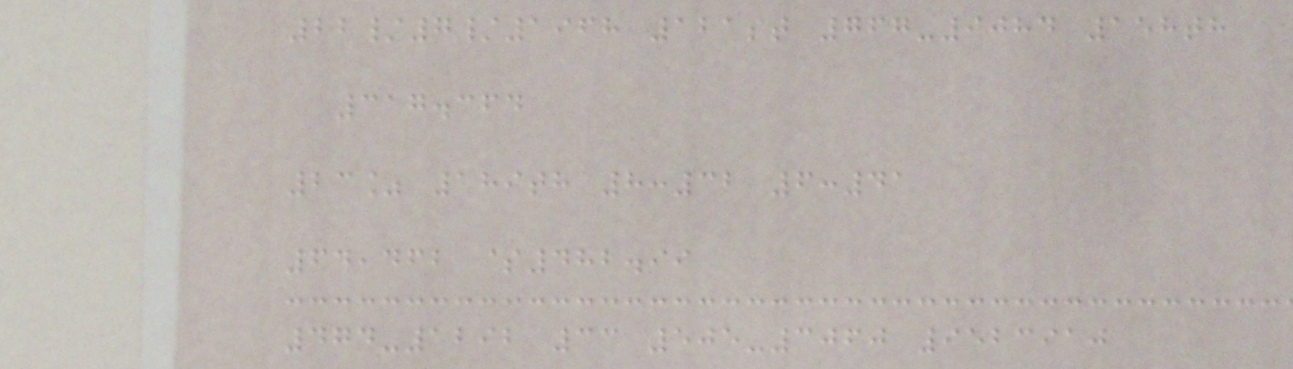22/7/1968 121st 767-9084 158th
317.364
23% 189th 8:32 6:41
64,462 $482.99
474-1292 33 505-3060 9523910
